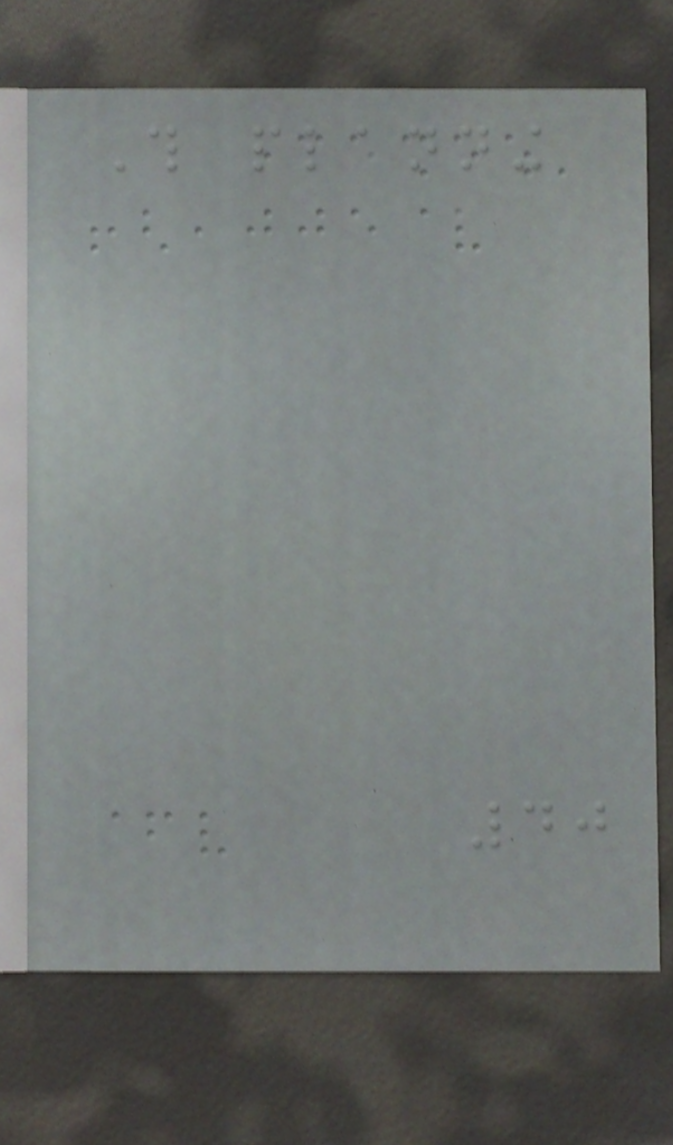This planning
40
